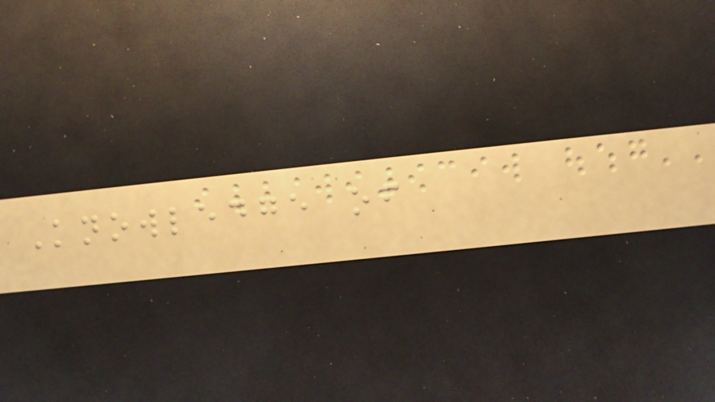Knowledge of
